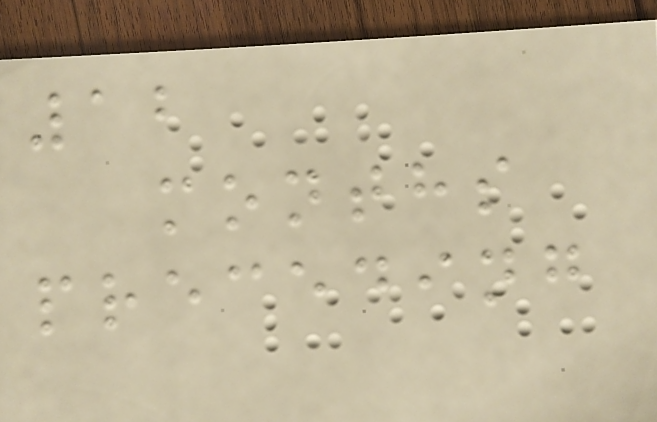12
months
preceding
